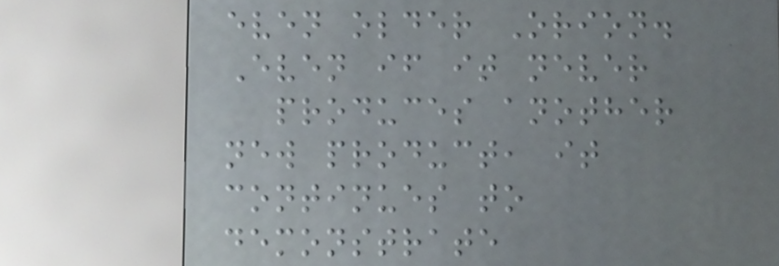even older Orion.
Even if it never
produces another
new product, it
continues to
demonstrate
